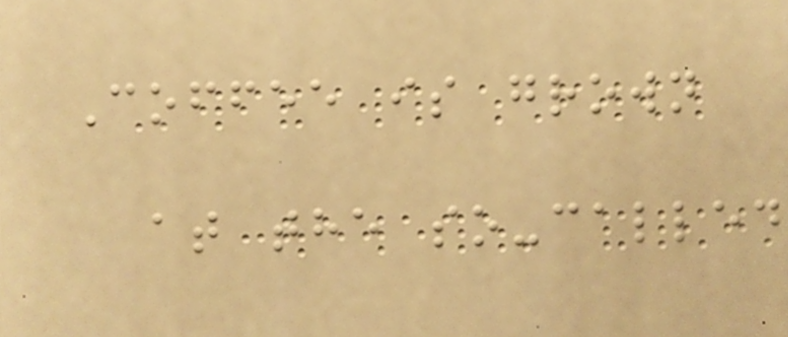Coffee is grown
at the so-called
